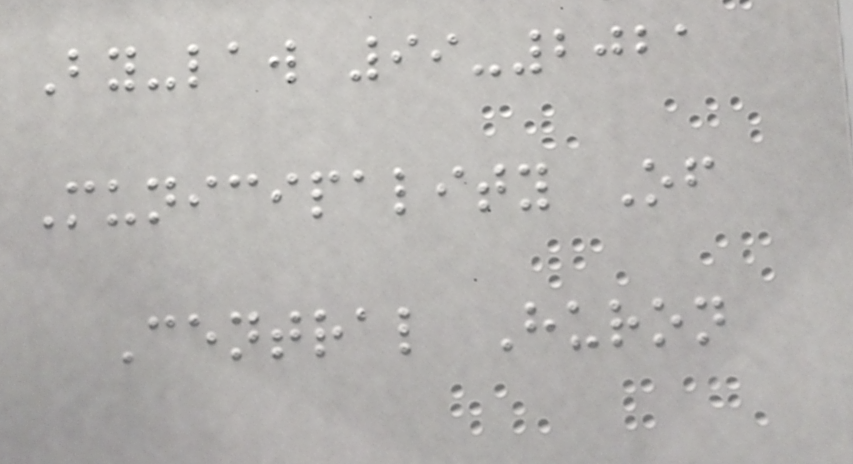By-law 99-2021
Municipality Of
Central Huron
